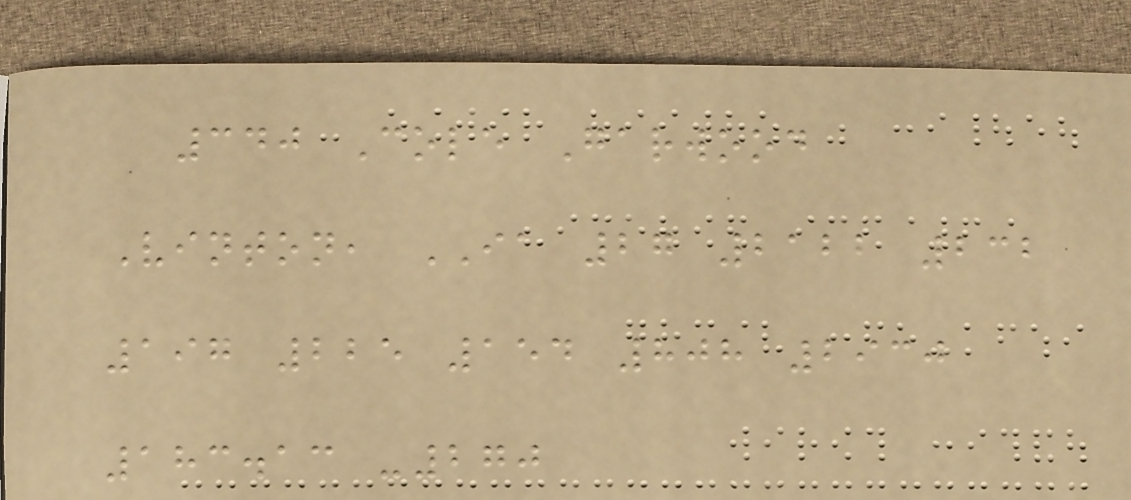340 Cole Garwood
Vinton, IA 27 2122 232
197 225 154 808 2930
183.13 -270
